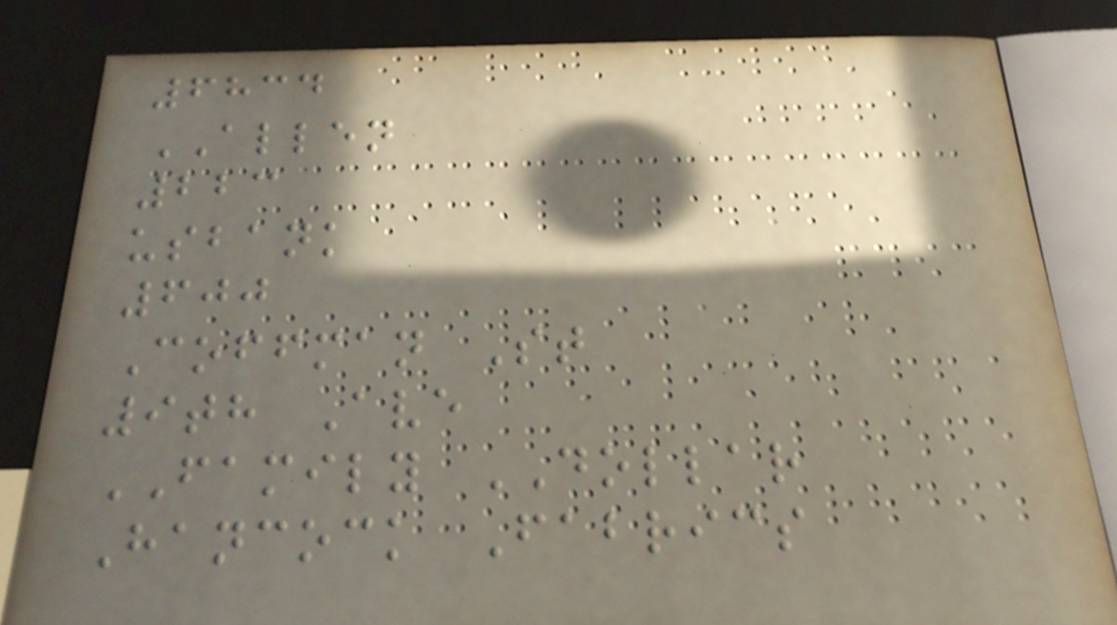6834
ALLEN
223
usbank
600
Coffman St
9th Ave
FAMILY DOLLAR
Hancock Fabrics
